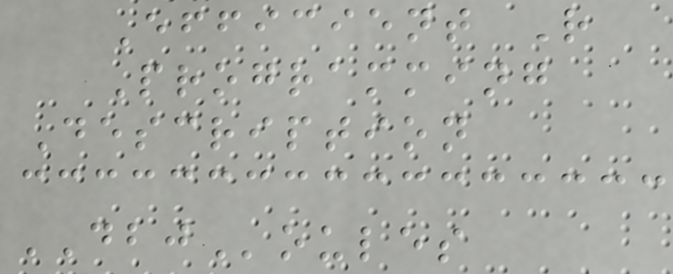Efficient R
Programming
Description
DBJoules
